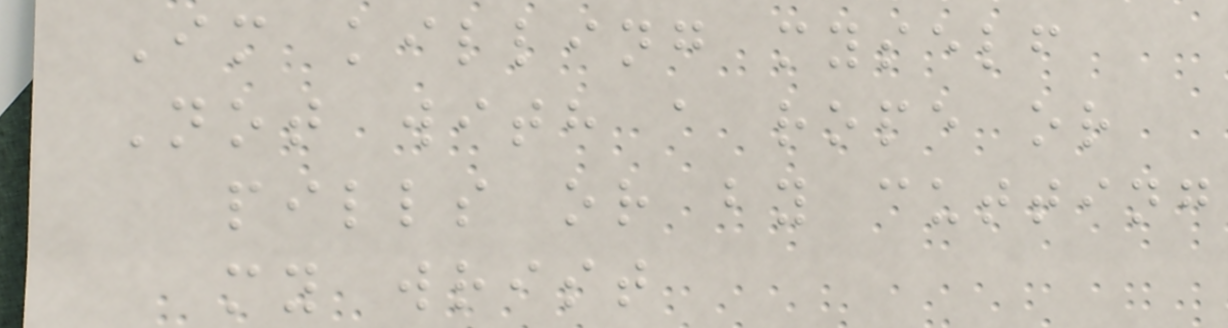Im killing myself
Not with a rope or
pills or by cutting
my wrist
